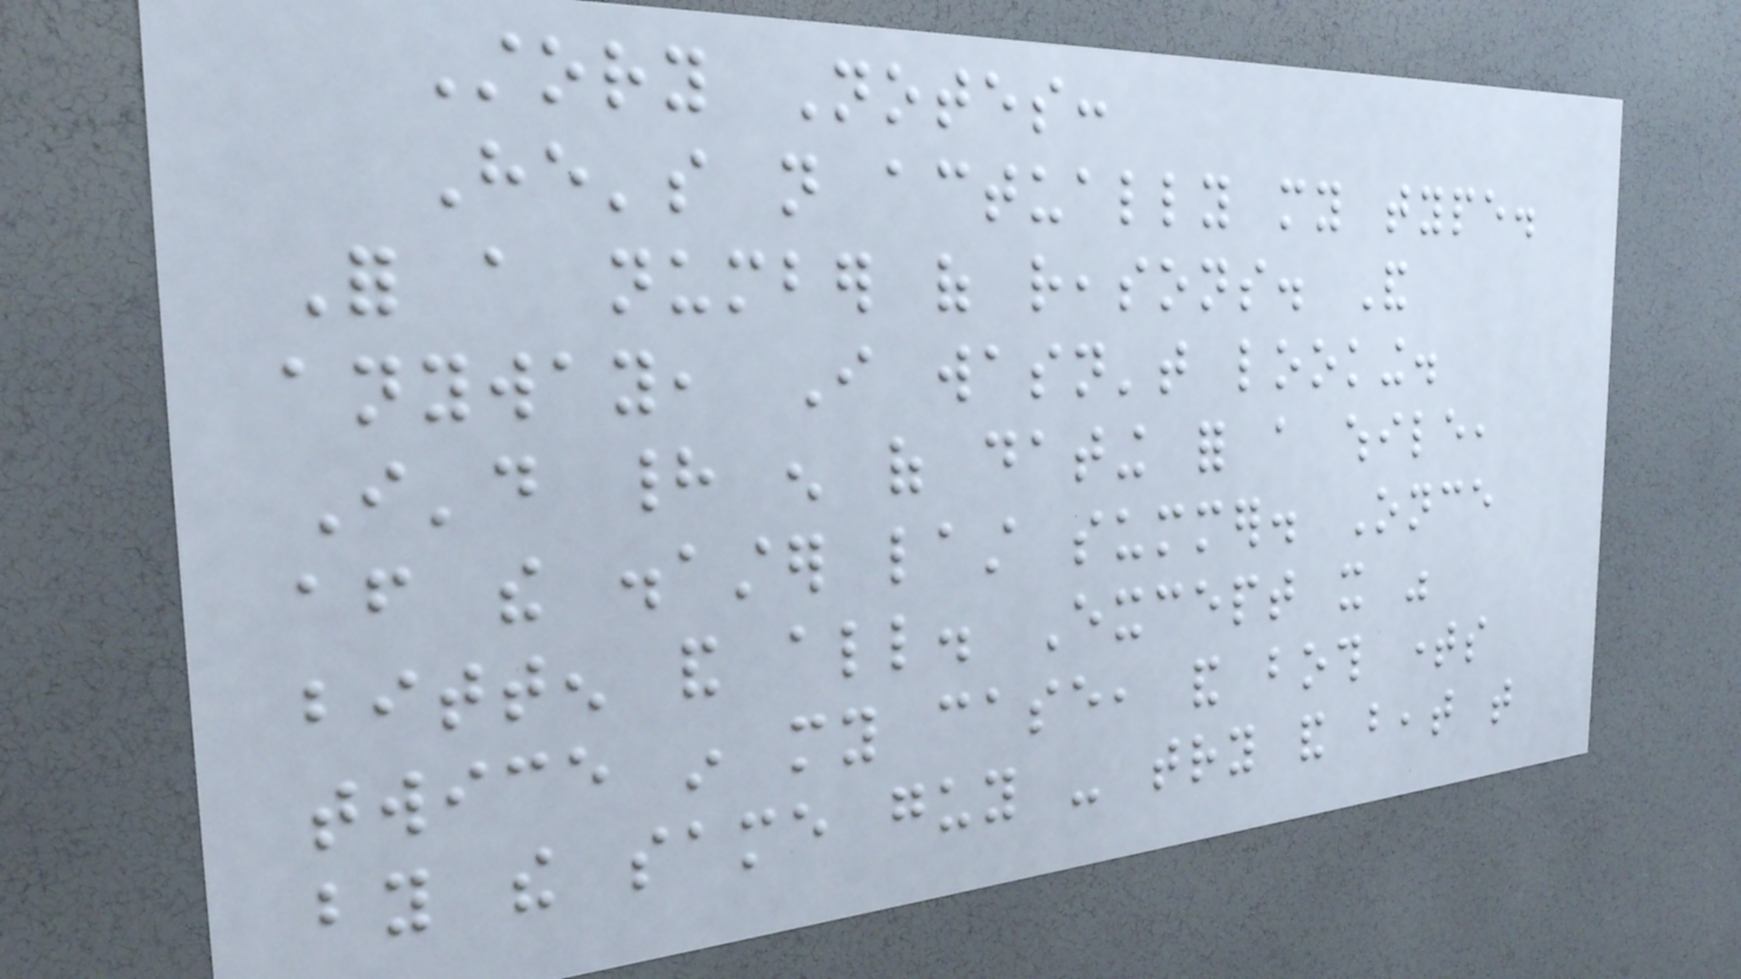Story Notes:
He's not actually my type.
For a number of reasons. And
anyway, I wasn't looking.
I'd had enough of dating for a while,
after the disaster last summer. Once
bitten and all. Except it was
twice in my case, and both times
by the same guy - try and beat that
